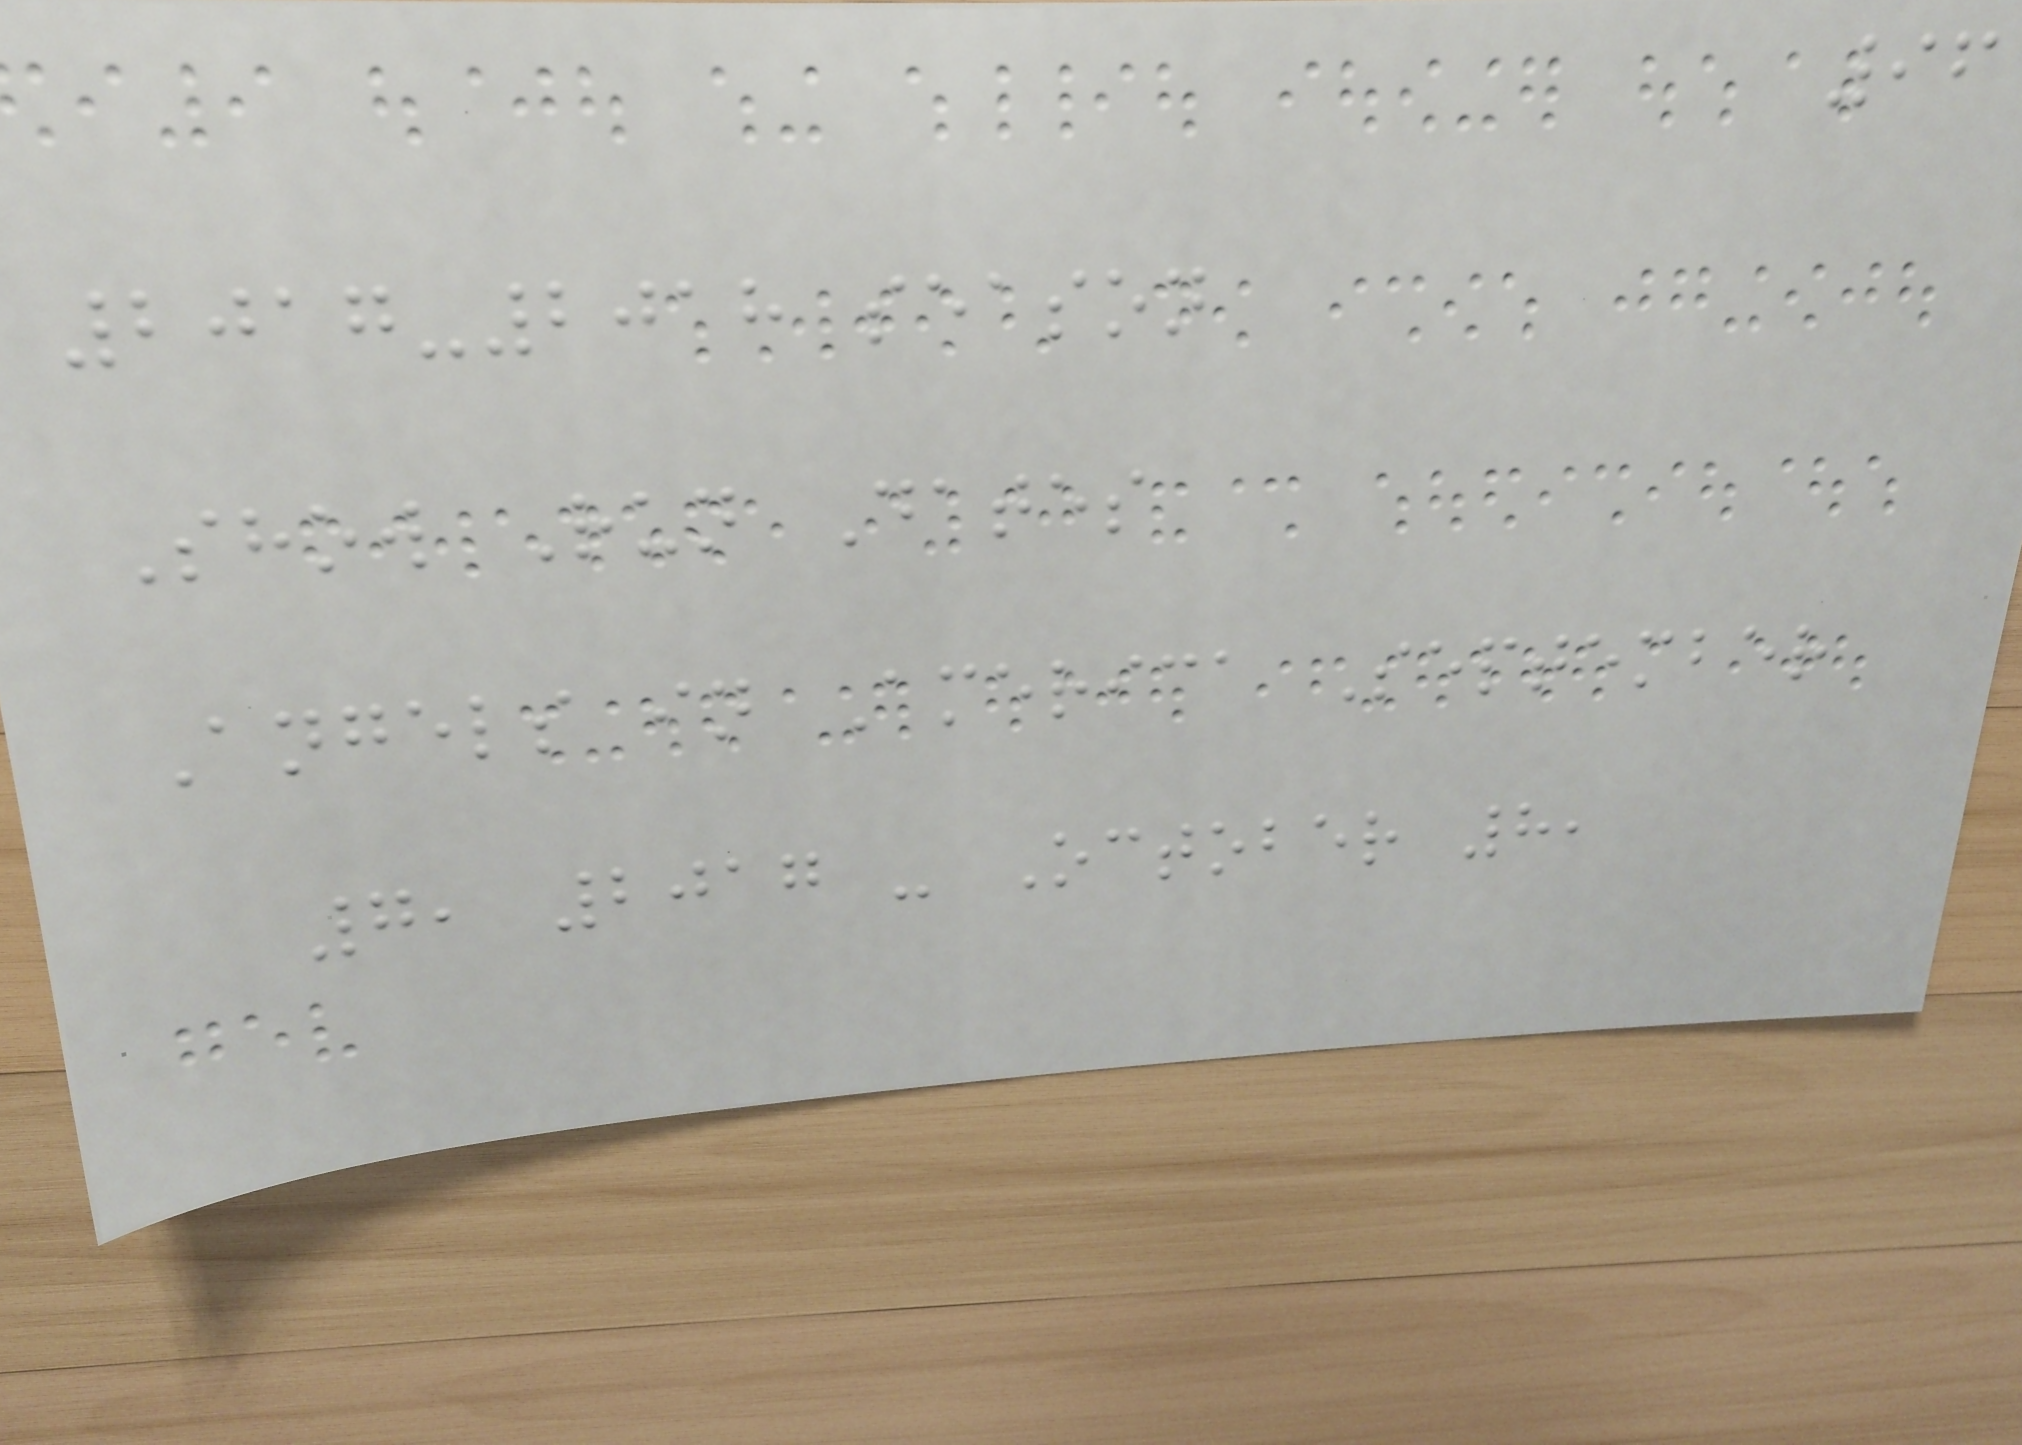96
2017-2018 season
Show Run Dates
Angels in America September
7, 2017 - October 8,
